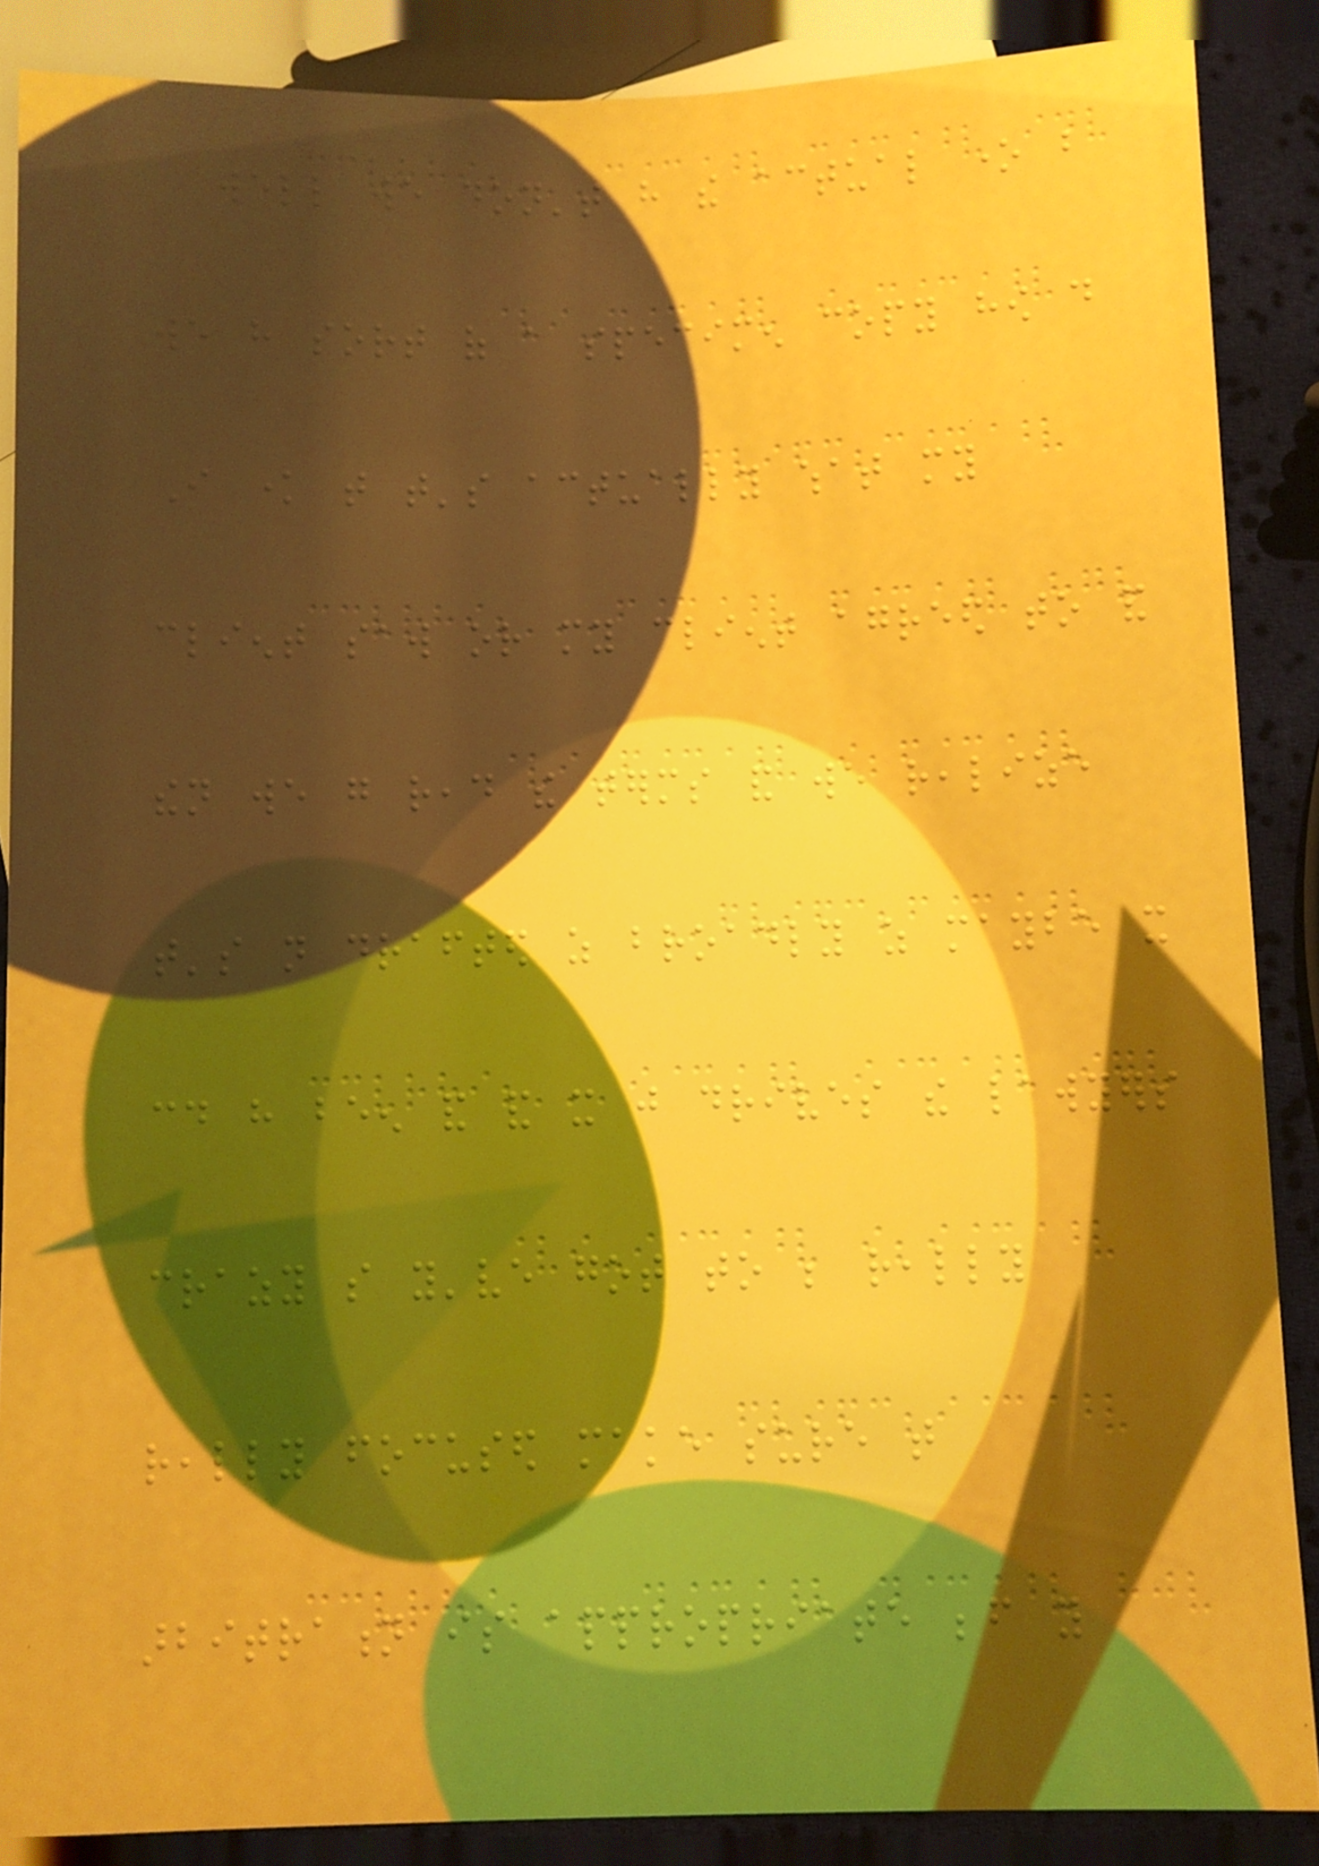well we don't have the actual one but
we have sort of a specimen copy how do
I know that that's actually what my
client saw or my client agreed to and
then we go read the terms and we realize
that's not drafted as broadly as maybe it
could have been and and it just drives the lawyers
crazy so you've got to be really
really focused make sure that
arbitration is appropriate before you
